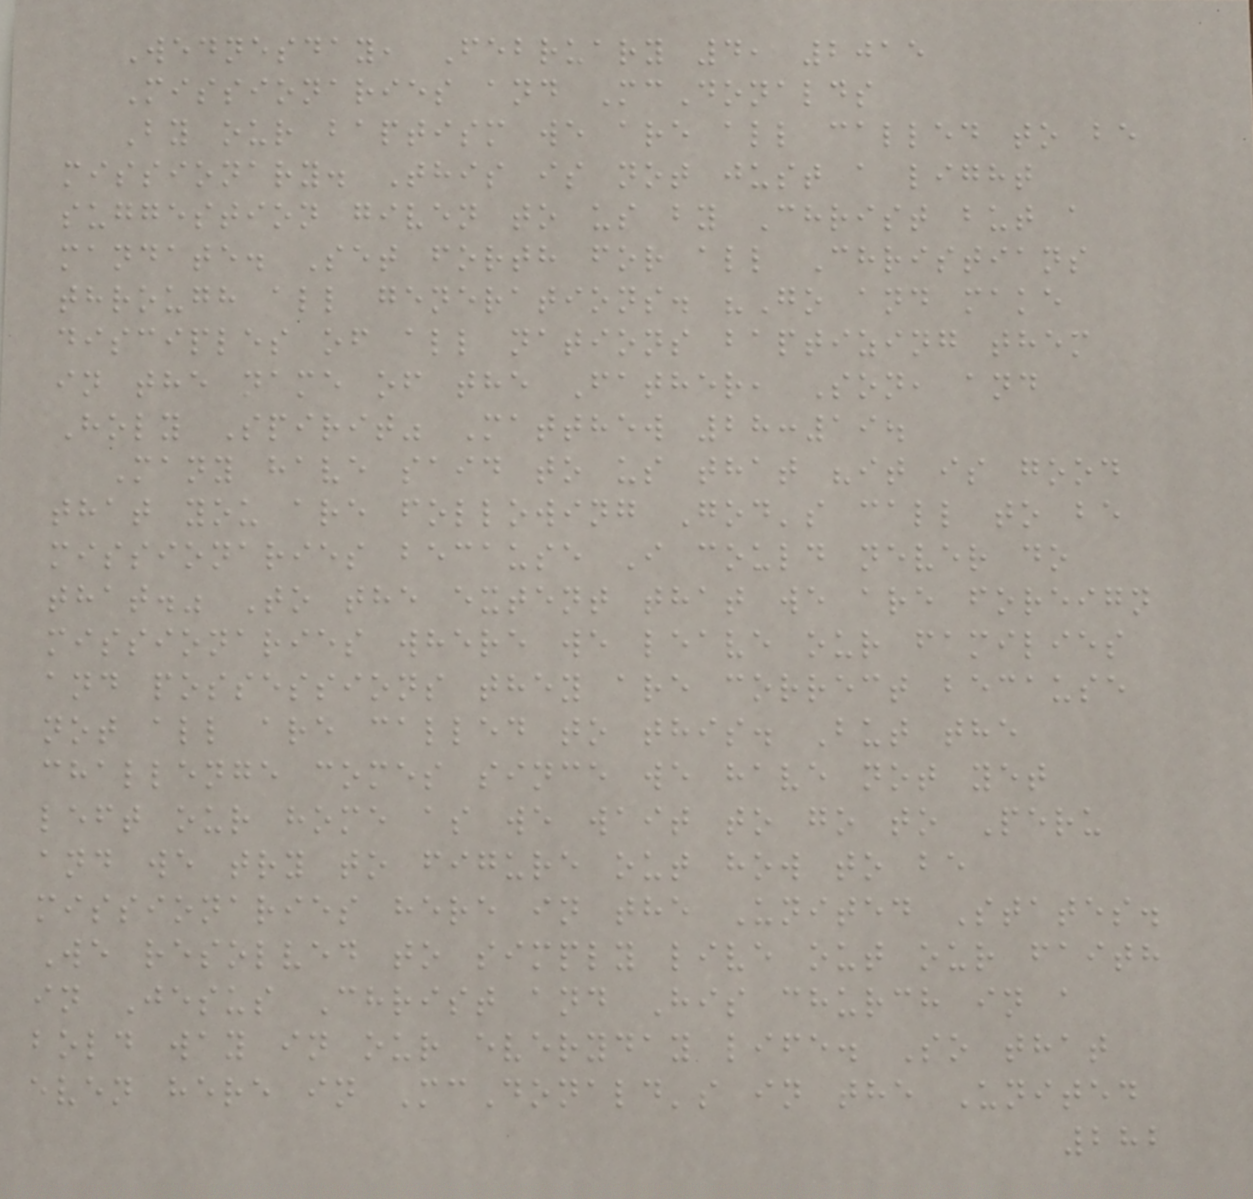Wednesday, February 4, 2015
Missionaries and McDonalds
By our baptism we are all called to be
missionary. This is not just a light
suggestion given to us by Christ but a
mandate. Set forth for all Christians
through all generations. "Go and make
disciples of all nations baptizing them
in the name of the Father, Son, and
Holy Spirit" Matthew 28:19.
Many have said to us that "it is good
that you are following God's call to be
missionaries because I could never do
that." To the extent that we are foreign
missionaries where we leave our families
and possessions they are correct because
not all are called to this. But the
challenge comes since we have not yet
left our home as we wait to go to Peru
and we try to figure out how to be
missionaries here in the United States.
We resolved to simply live out our faith
in Jesus Christ and His church in a
bold way in our everyday life. So that
even here in McDonald's in the United
282
